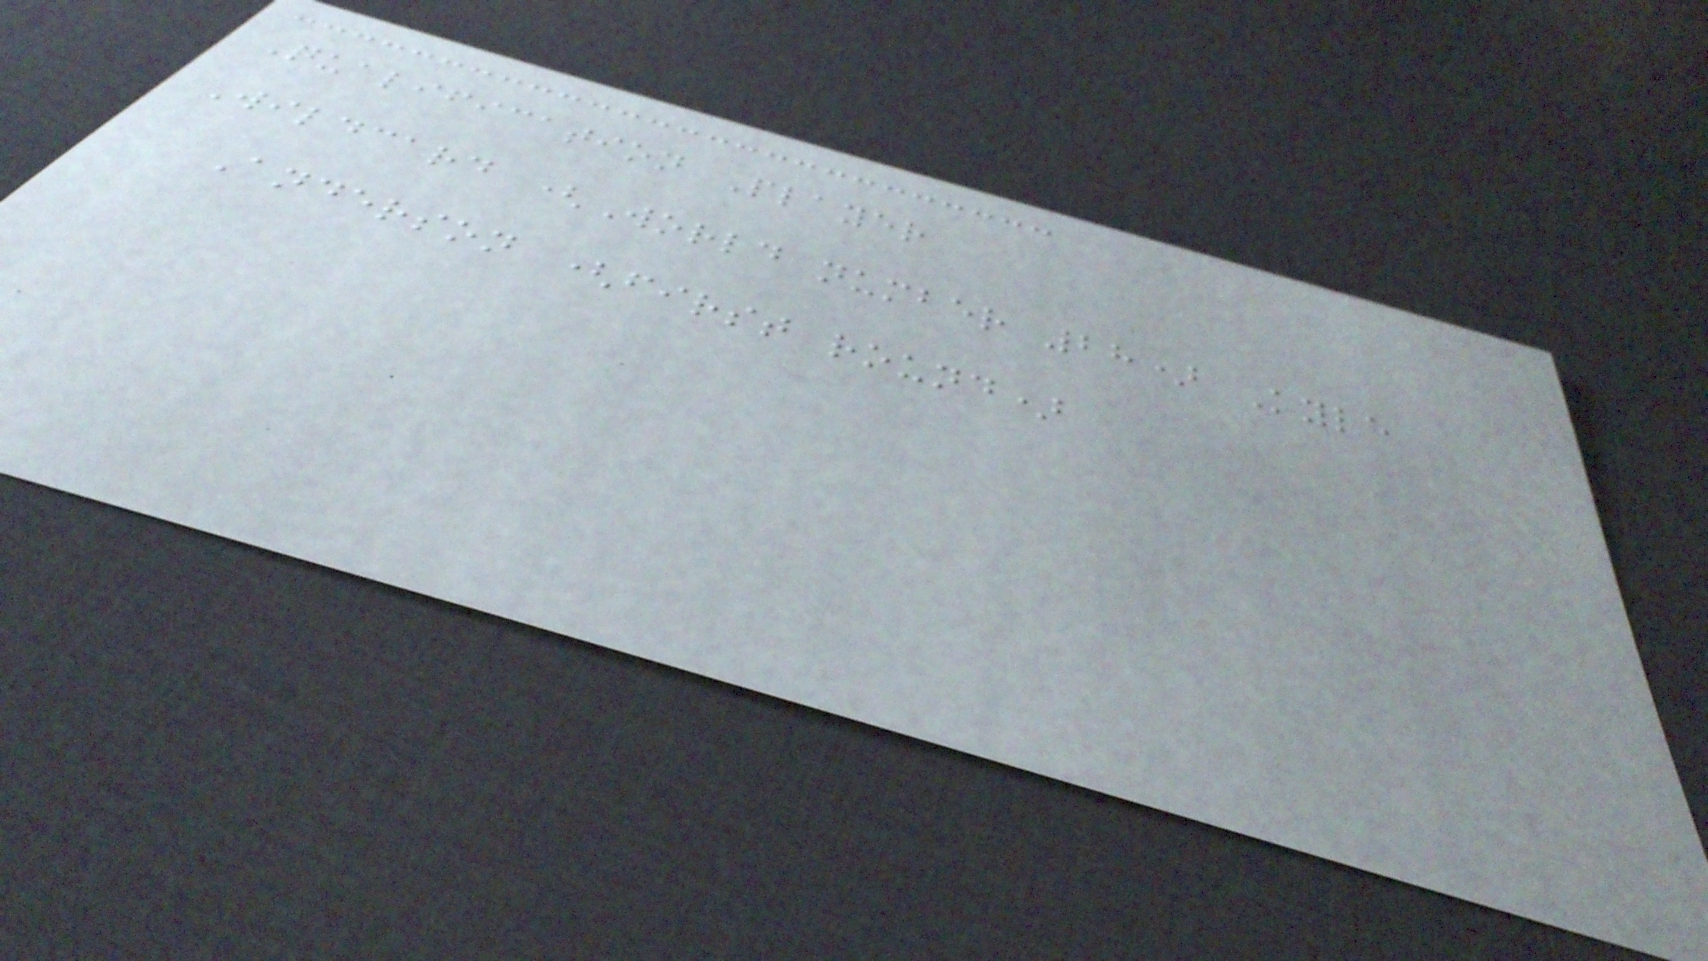Qualification Player
Wildcard (World number 28) Kyle
Anderson (first round)
